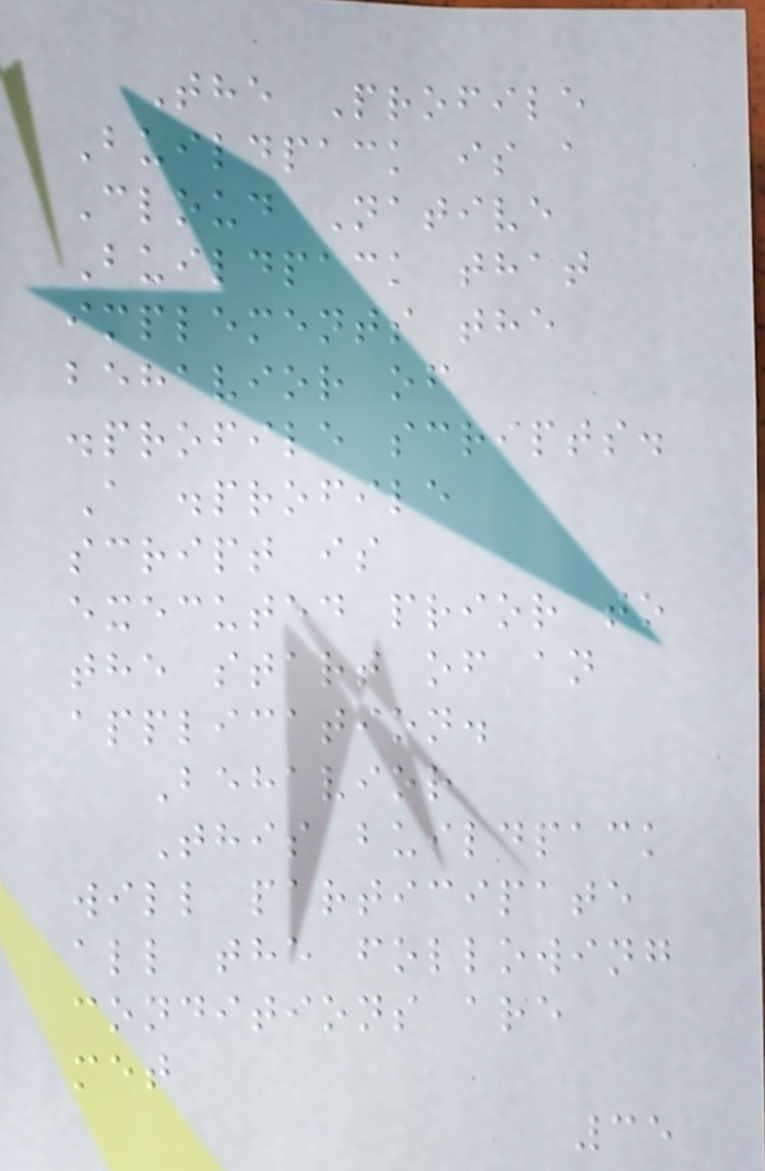The Profile
Buildpack is a
Cloud Native
Buildpack that
implements the
behavior of
.profile scripts.
A .profile
script is
executed prior to
the start of an
application.
Behavior
This buildpack
will participate
all the following
conditions are
met
35
